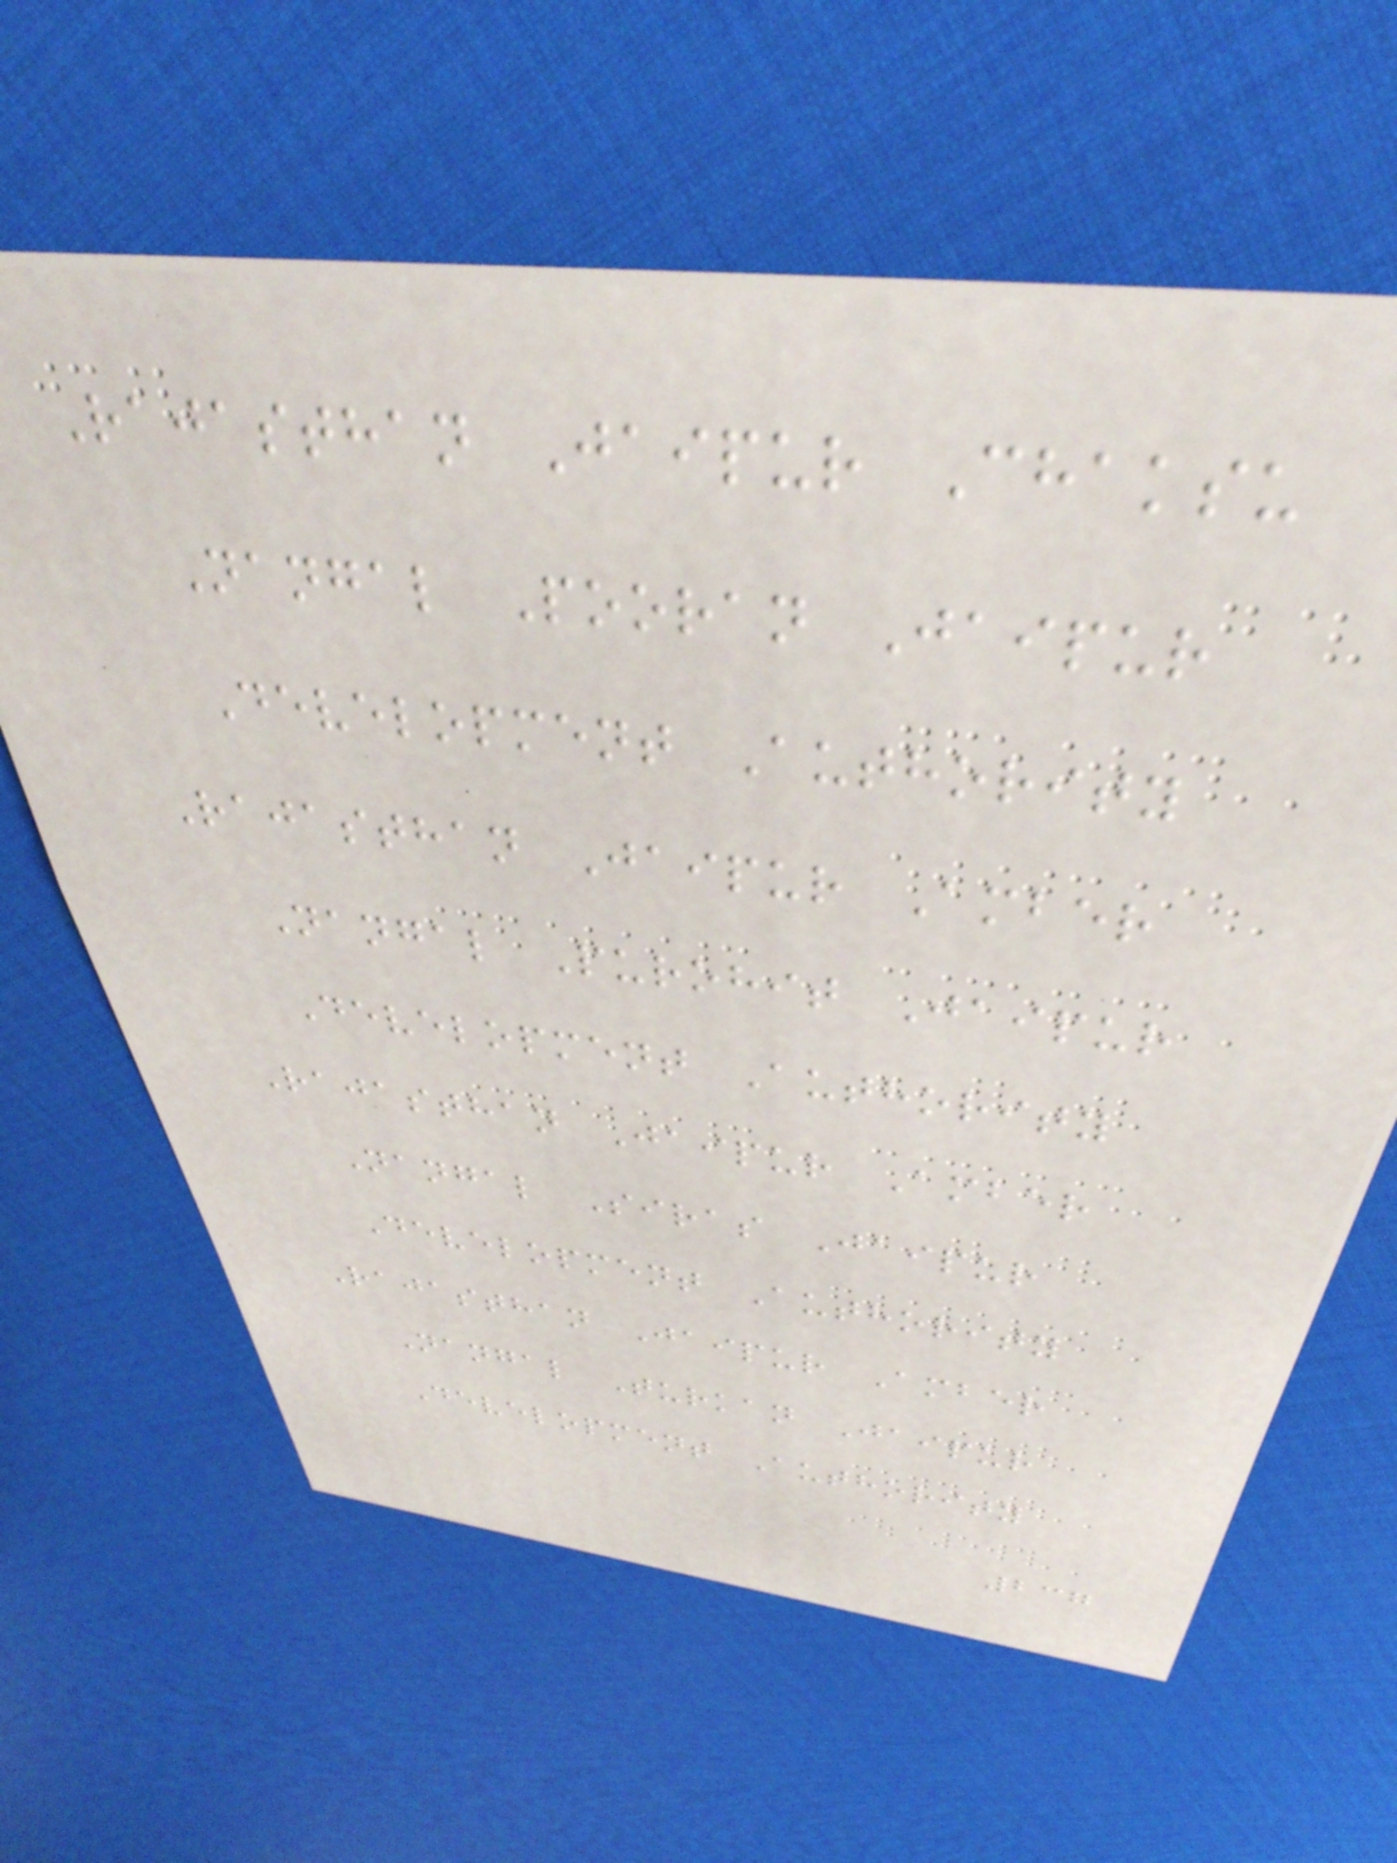Rajasthan Jaipur Chaksu
Nangal Pooran Jaipur
Development Authority
Rajasthan Jaipur Amber
Nangal Purohit Jaipur
Development Authority
Rajasthan Jaipur Amber
Nangal Siras Jaipur
Development Authority
Rajasthan Jaipur Amber
Nangal Turkan Jaipur
Development Authority
237
